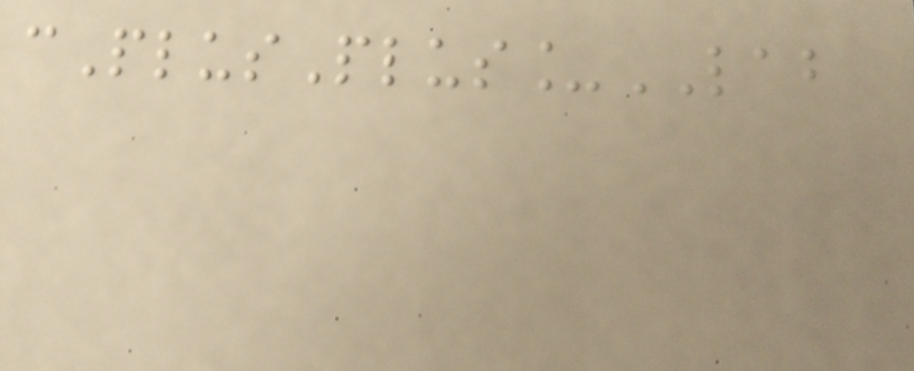cPlusPlus_LAB
